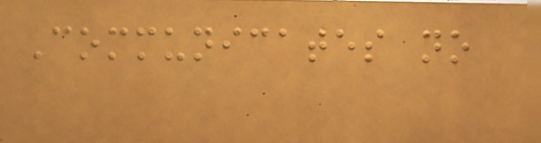Communicates no
